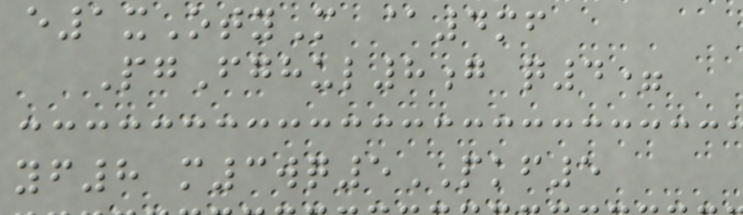e1xOtyM @4mf
PgFghul8g q4=
yf8 m3wq5PKF5
